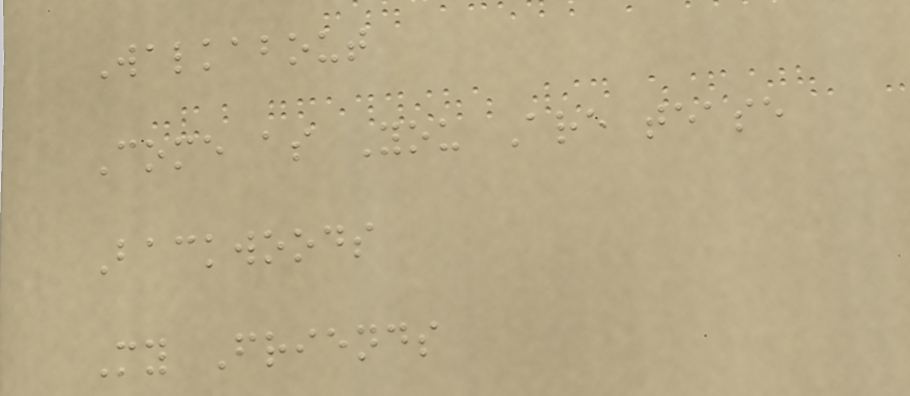Walkabout
Come as You Are tease
Backwoods
My Friends
